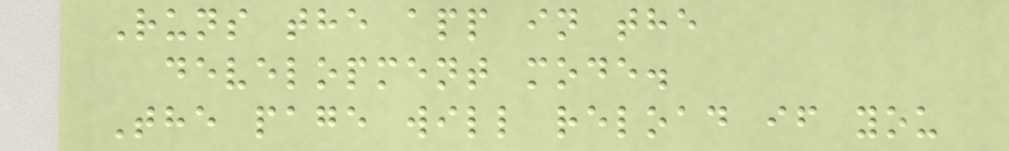Runs the app in the
development mode.
The page will reload if you
